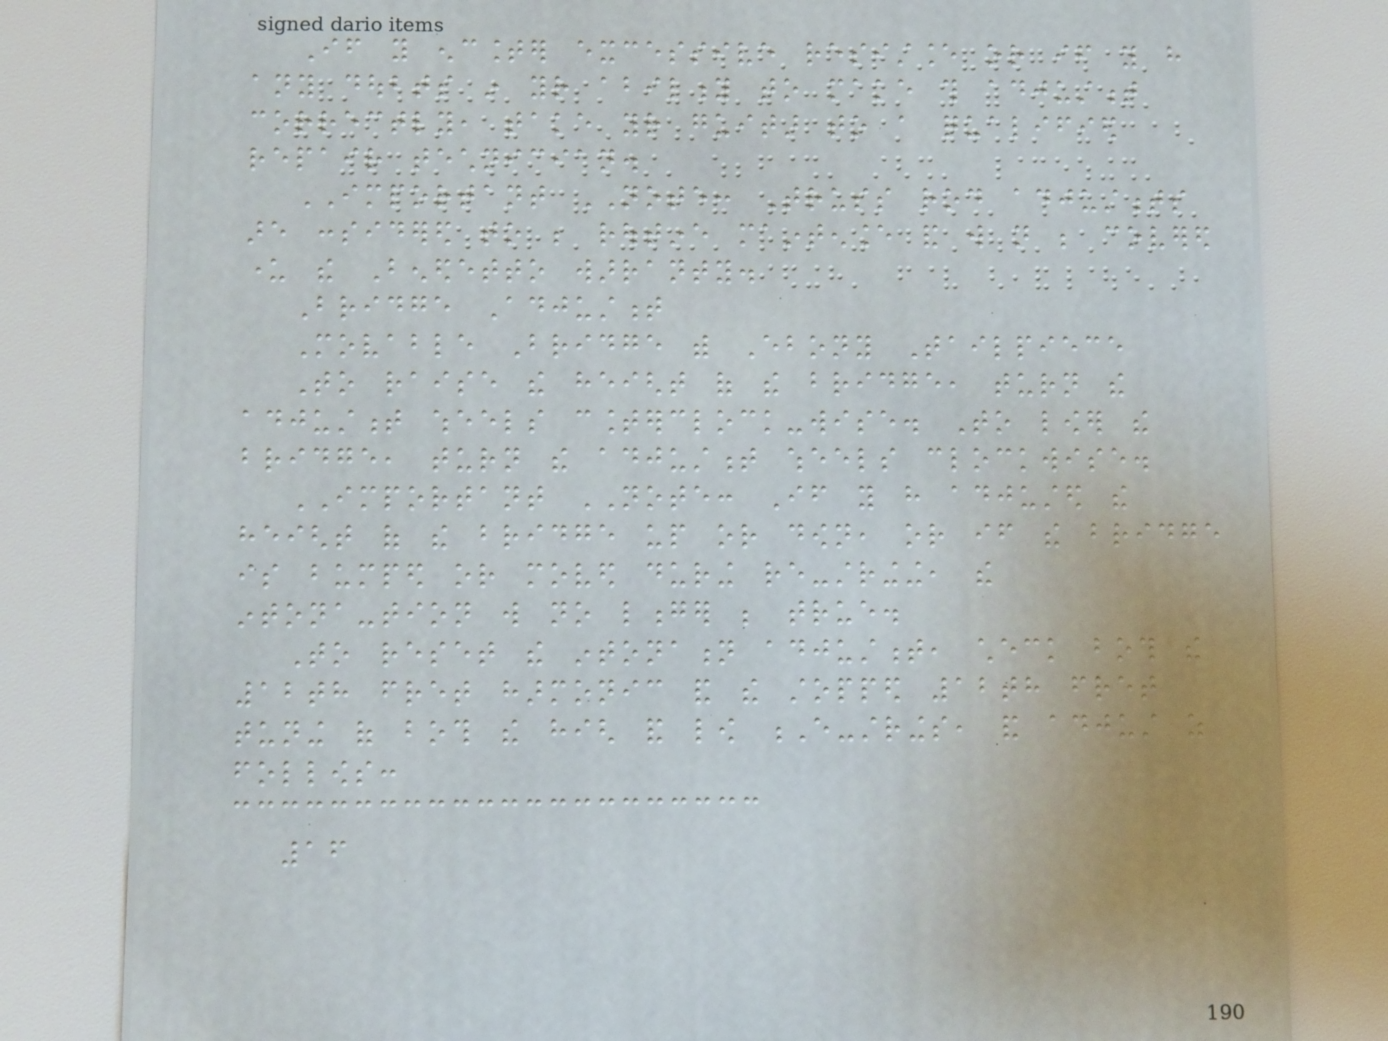If you encounter excessive resistance or if you have
any doubts in your ability to make this adjustment
correctly, take your guitar to a qualified
repair technician.
IMPORTANT NOTE: Truss rod adjustments
are considered to be routine maintenance and will not be covered
under the Benedetto warranty.
Bridge Adjustment
Movable Bridge with Ebony Tailpiece
To raise the height of the bridge, turn the
adjustment wheels counterclock-wise. To lower the
bridge, turn the adjustment wheels clockwise.
IMPORTANT NOTE: If you have adjusted the
height of the bridge up or down, or if the bridge
is bumped or moved during re-stringing, the
intona-tion will no longer be true.
To reset the intonation adjustment, check both the
12th fret harmonic and the stopped 12th fret
tuning of both the high and low E-strings, and adjust as
follows:
16
